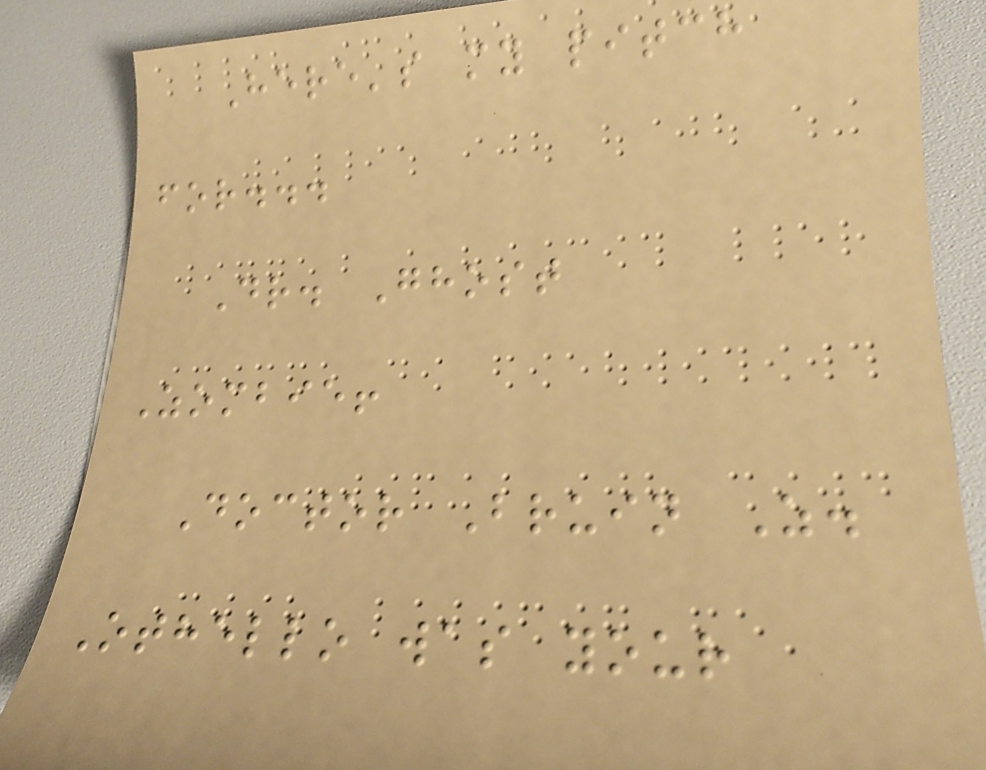Here's my pitch
for...
Dr. Ghost
Zombie!
Doctor Bruin Z.
Othello was your
